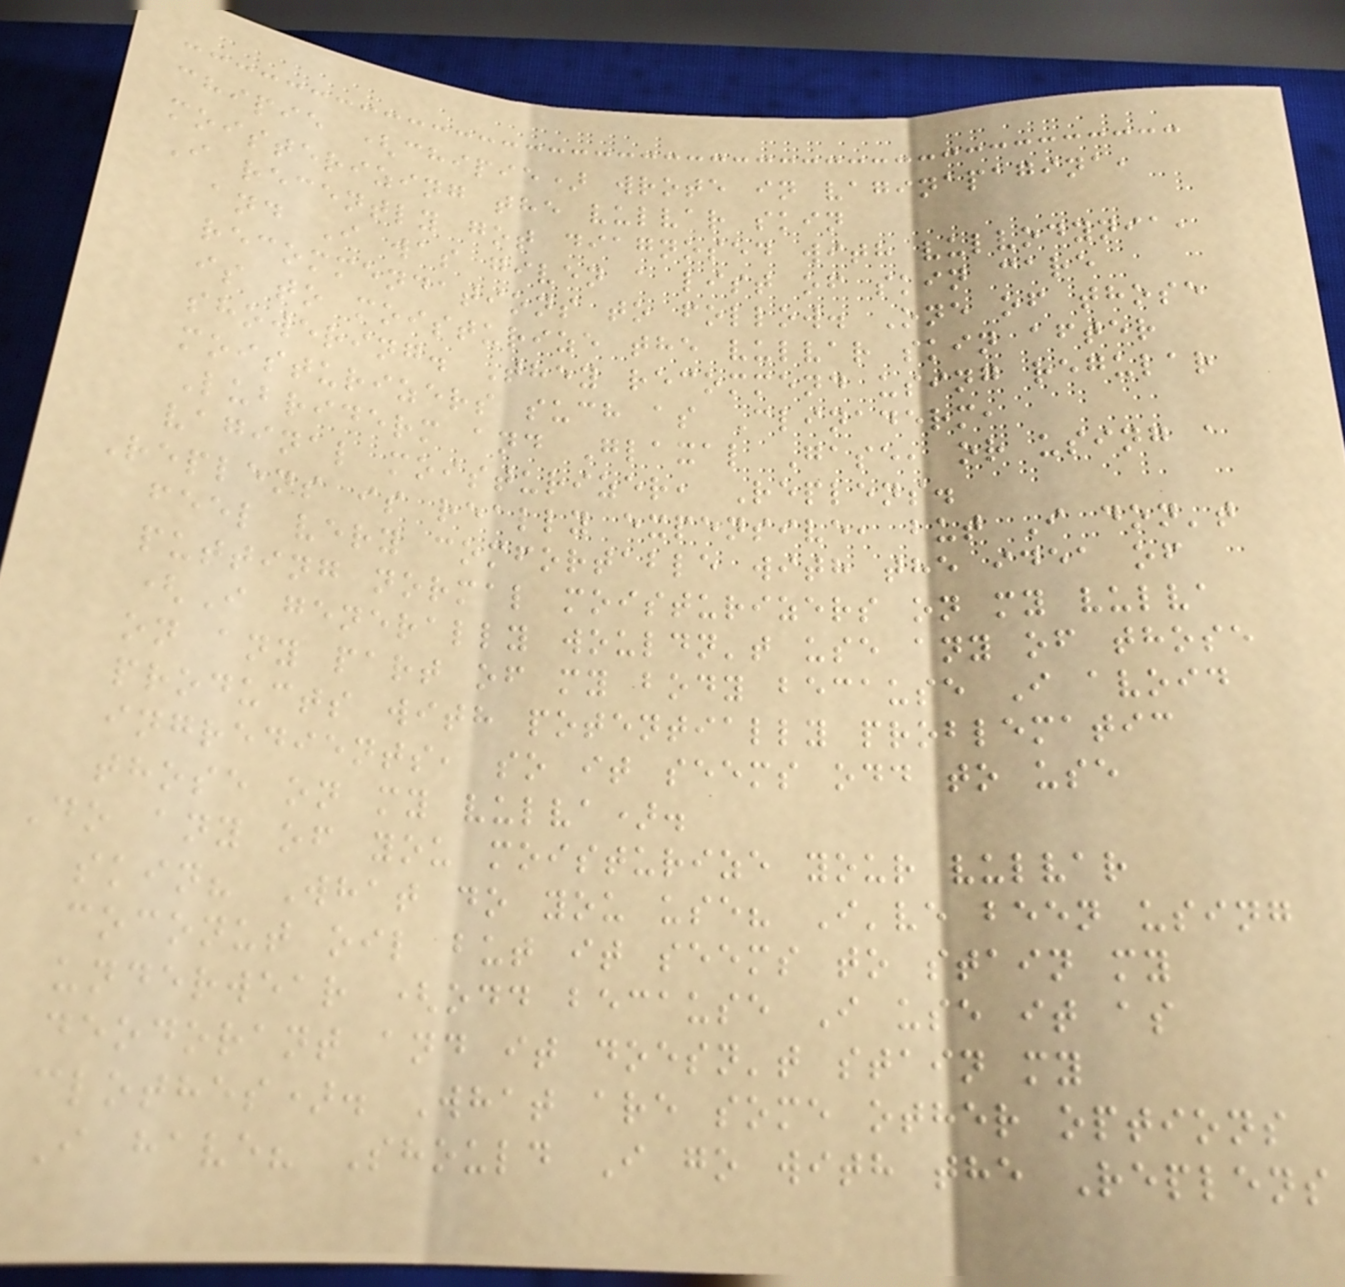chipie (chipie) wrote in vaginapagina,
moisterizing the vulvar skin
I recently got diagnosed with vulvodynia,
and I was given a list of skin care
recommendations to follow. One of those
is to moisturize the vulvar skin after
showering. They recommend using regular
moisturizers such as Clinaderm,
Lubriderm and Glaxal Gase, or using a
vaginal moisturizer, Replens.
Replens is really expensive, but I don't
feel very comfortable with the idea of
putting normal moisturizers on my vulva
(I generally wouldn't use any of those
on any part of my body because I avoid
products with potentially problematic
ingredients, so it seems odd to use
those on my vulva).
Do any of you moisturize your vulvar
skin? What do you use? I've been using
coconut oil but it seems to stain my
underwear (odd because I use it as
deodorant and it doesn't stain my
clothes). What are some other options
I have? Should I go with the Replens
